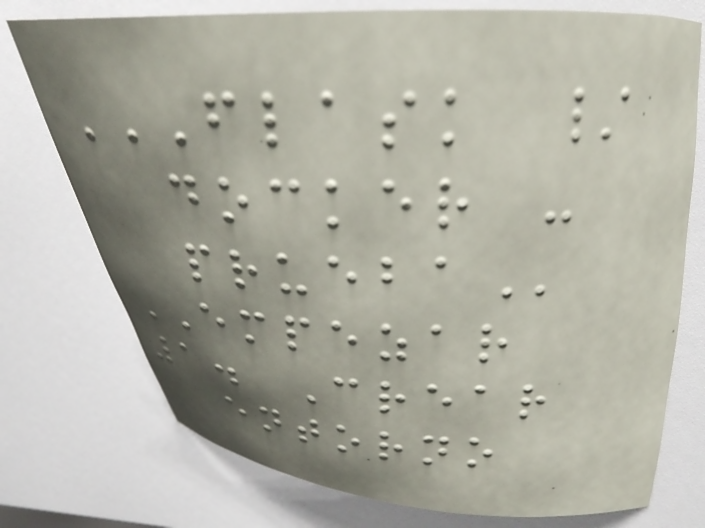FLASK /
DOCKER -
PRUEBA
EMPEZAR
1. Crear
entorno
